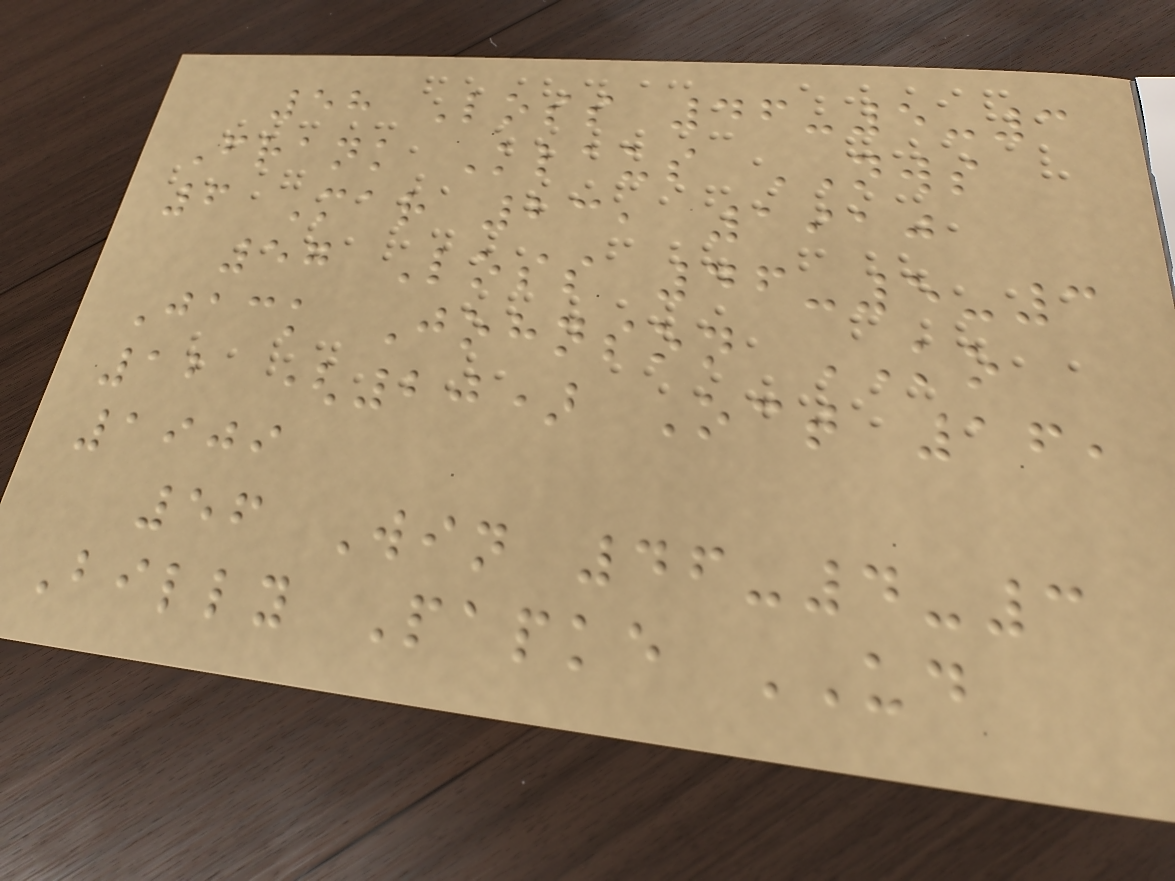58 Loss 46-5-3
Frank Klaus NWS
6 Mar 23, 1910
57 Loss 46-5-3
Jack Johnson KO
12 (20) Oct 16,
1909
56 Win 46-4-3
Billy Papke UD
